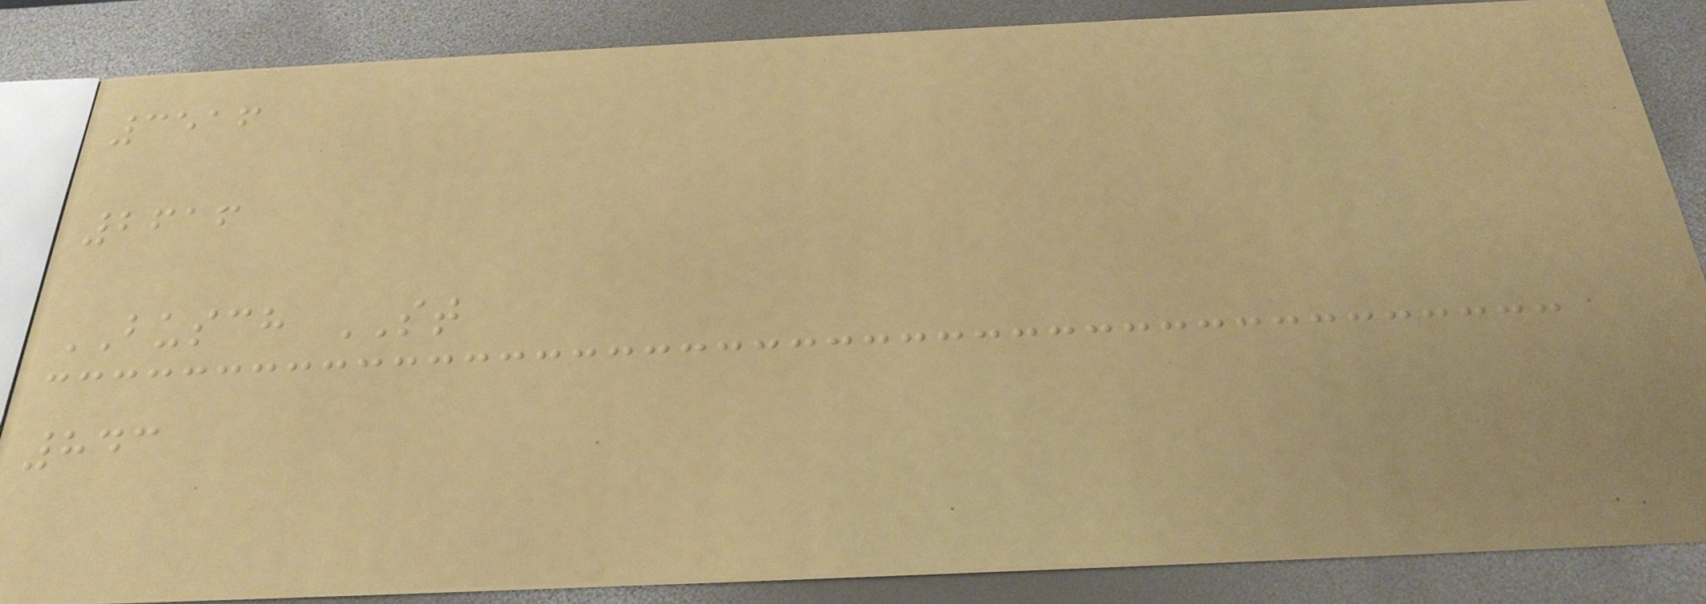3516
2616
BUSCH ST
843
